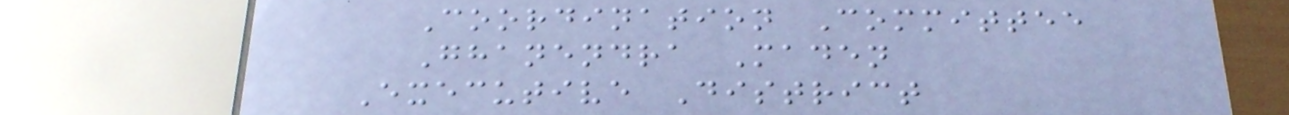Coordination Committee
Ghanendra Maden
Executive District
